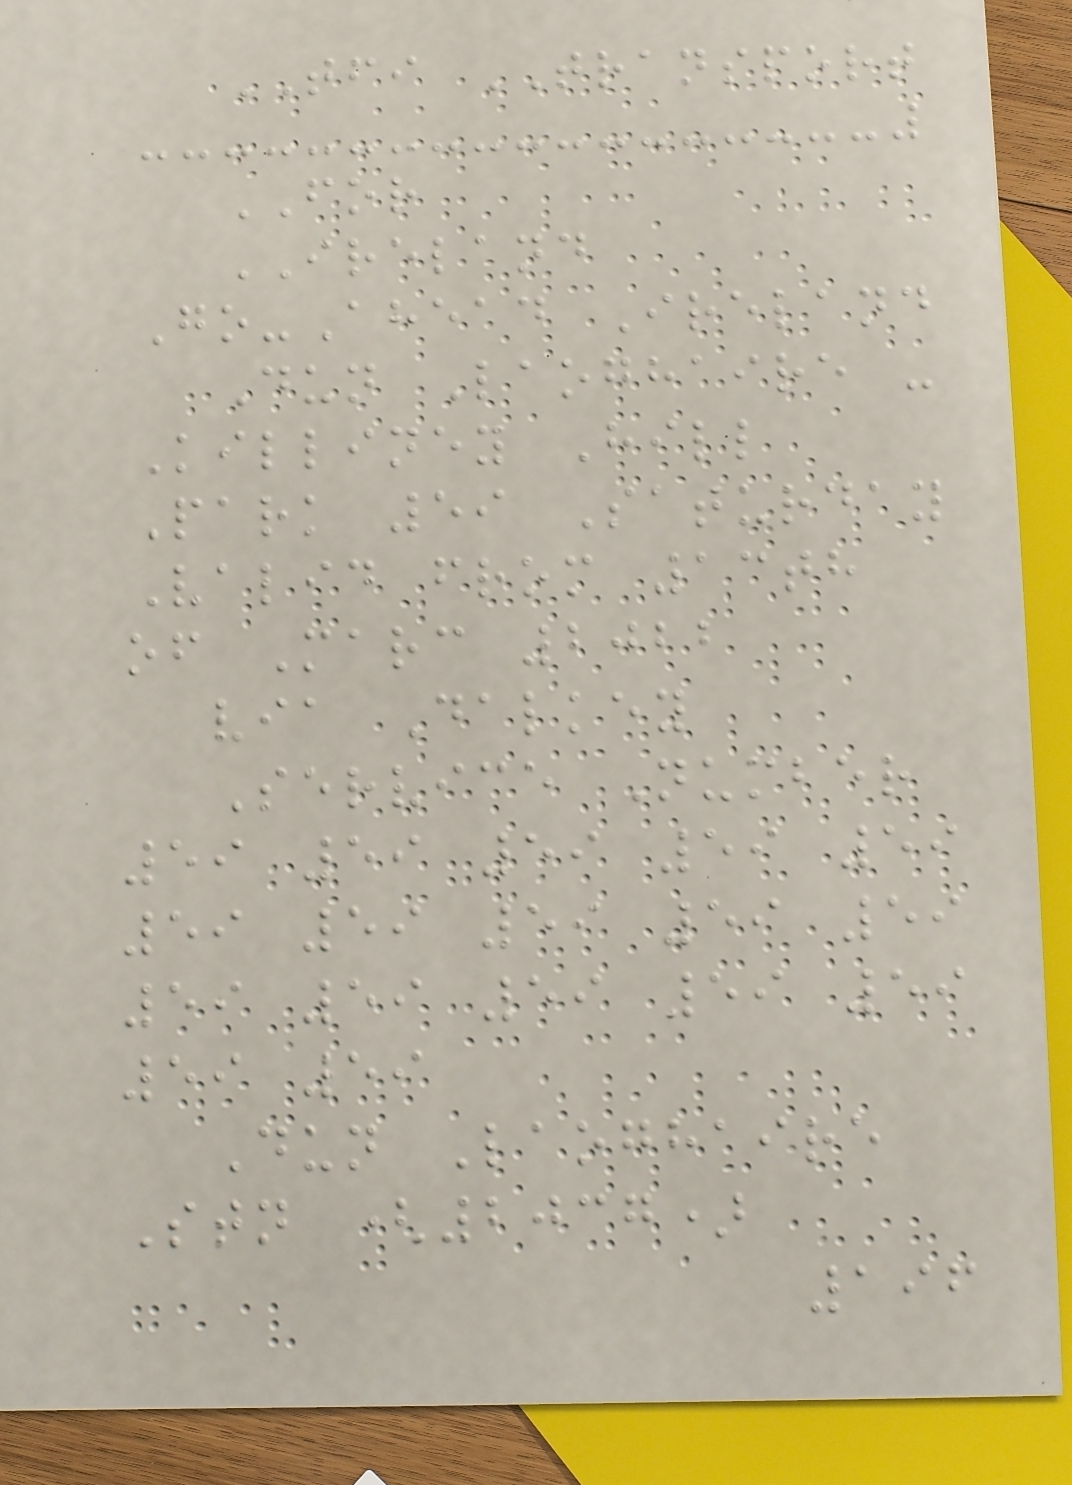TFI TRANSPORT
FOR
IRELAND
Go-Ahead Ireland
Dun Laoghaire -
Killiney Hill
Park 59 Saturday
Valid from 13th
of Marc 2022
via Dalkey
Service Number
59 59 59 59 59
59 59 59 59 59
59 59 59 59 59
59 59
Dun Laoghaire
Stn (2037)
196
